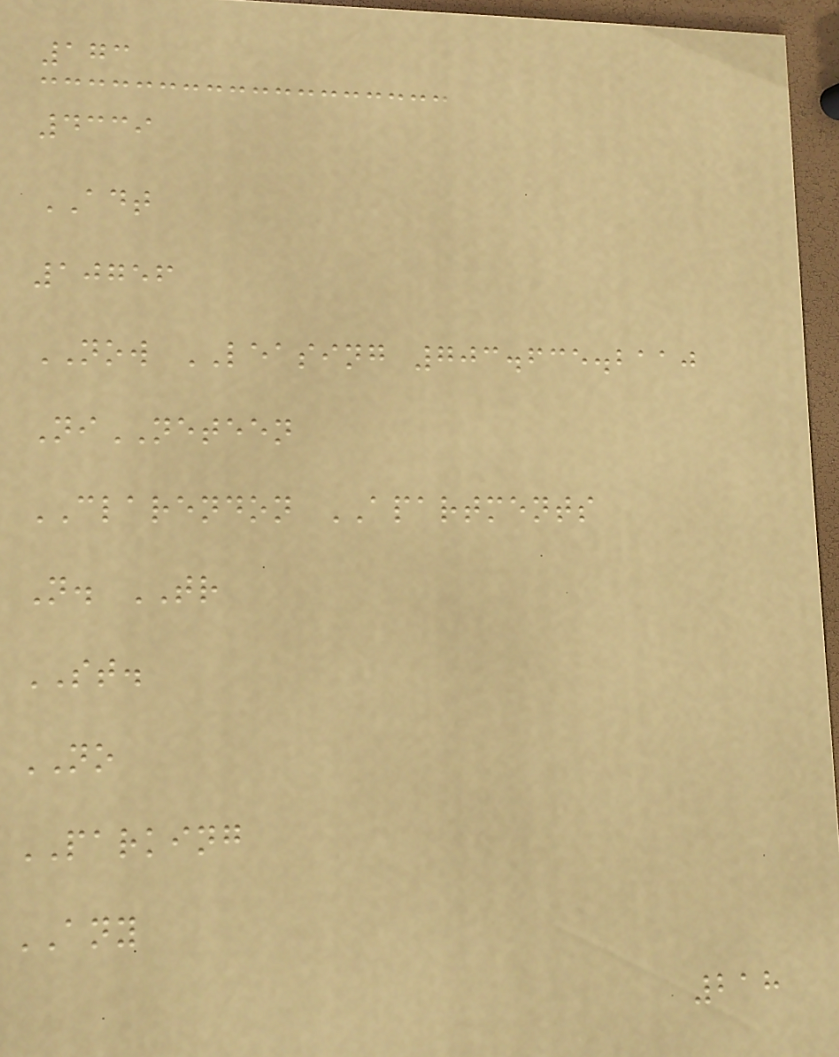173
4339
ADT
10756
NOW LEASING 703.635.2110
NiNETEEN
CLARENDON APARTMENTS
N. TR
ST.
NO
PARKING
ANY
218
